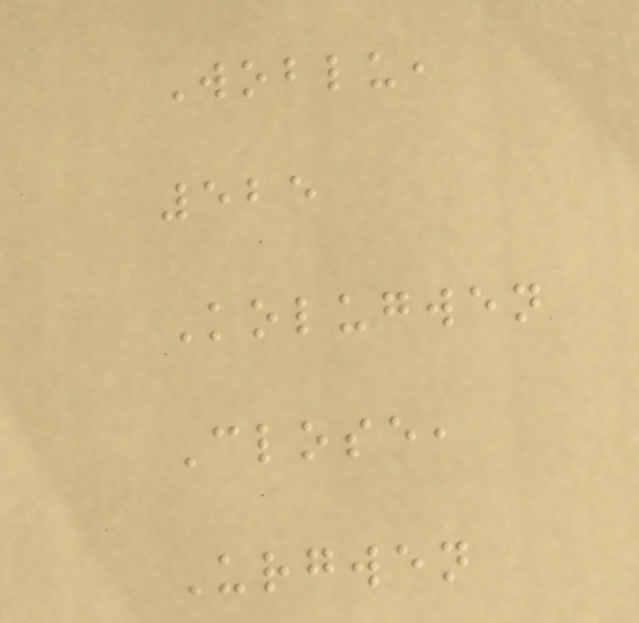Woblu,
525
Kolugwen
Close,
Urgwen
